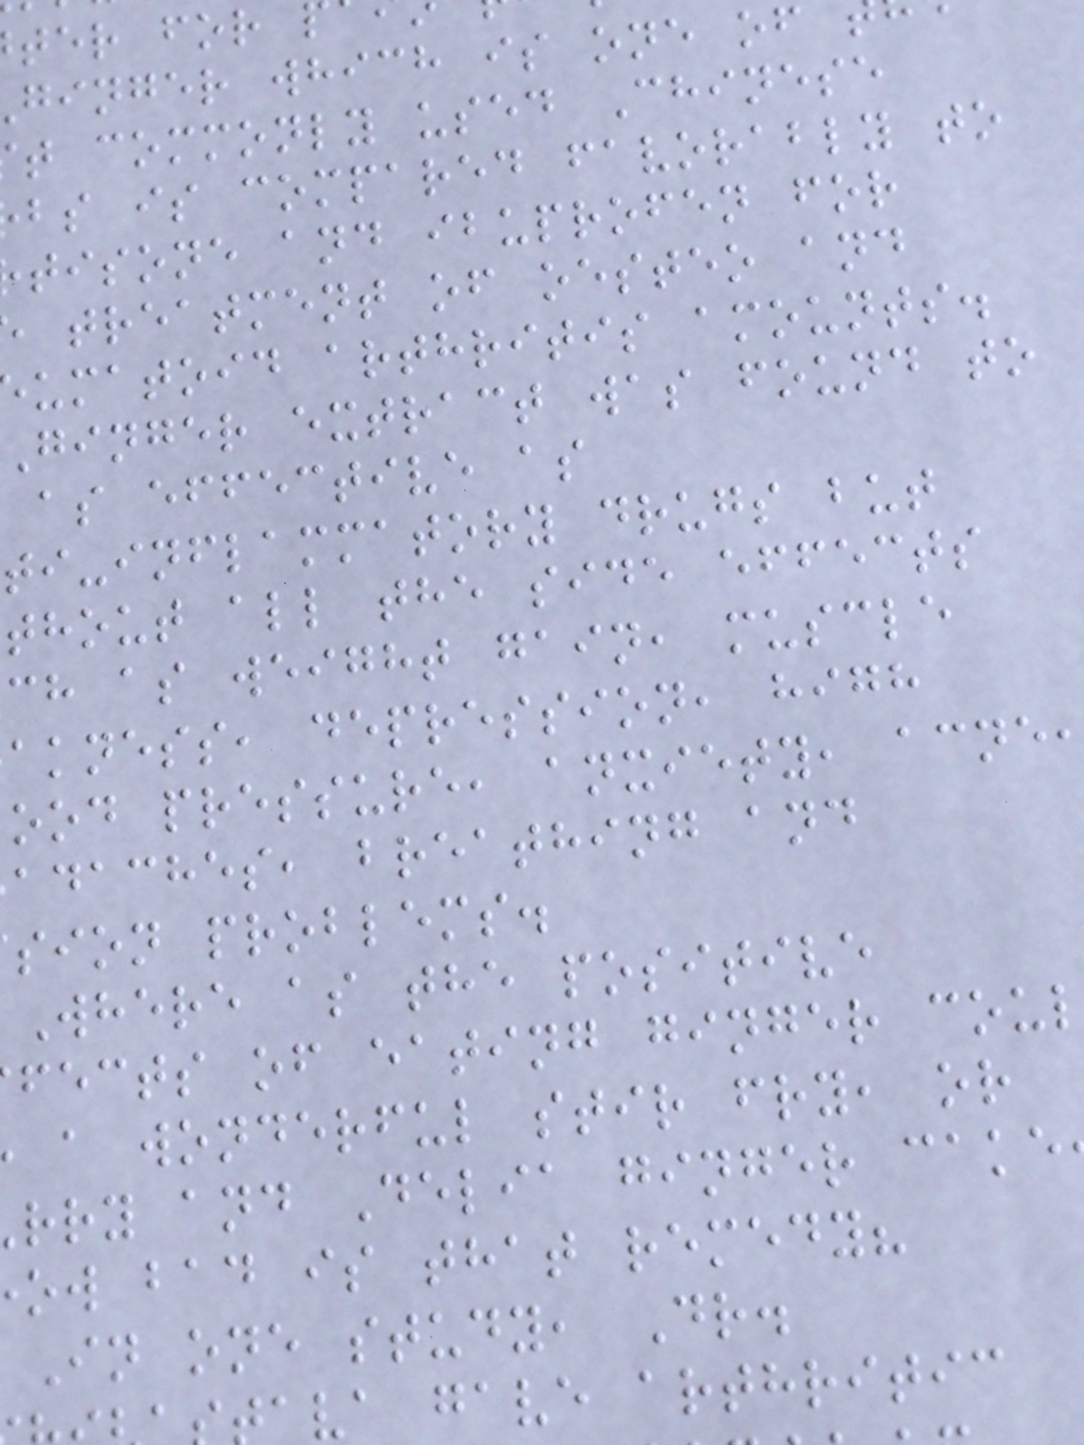ter for
ginger which is one of
t commonly used Chinese
bs is compared favorably to
tisone and ibuprofen for
treatment of oesteo and
umatoid arthritis amounts.
ginger extract was found to
as effective as
ti-inflammatory drugs but
thout all the side effects
ch as weight gain, muscle
akness, depression, high
ood pressure, anxiety, acne
adaches, breathing and
sion problems.
Where as the positive
fects of eating ginger cou
a wonderful stir fry, or
rry and Delia ginger cake
ow bad is that remedy?
In one study, Dr.
ava gave arthritic
